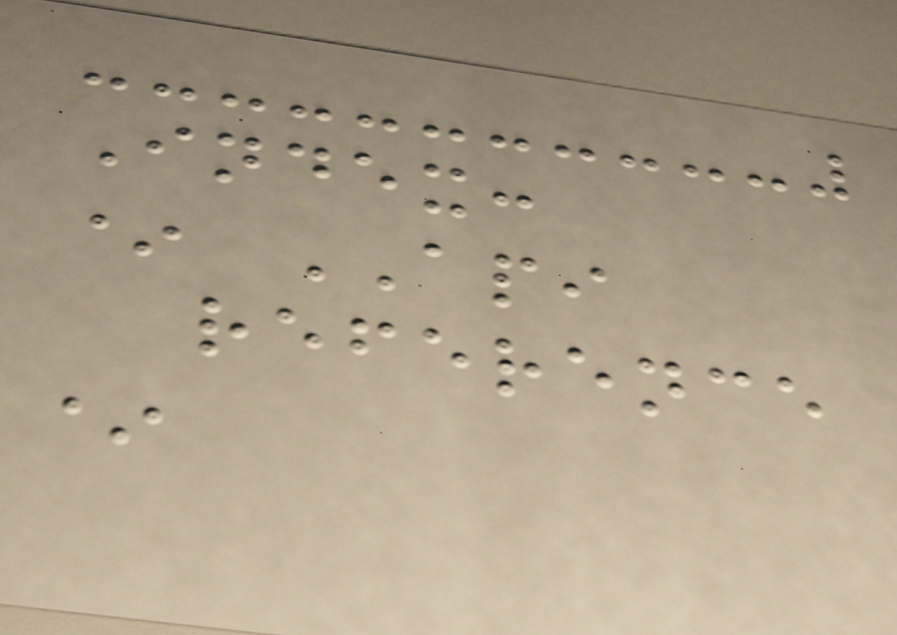Index:
* API
reference
*
